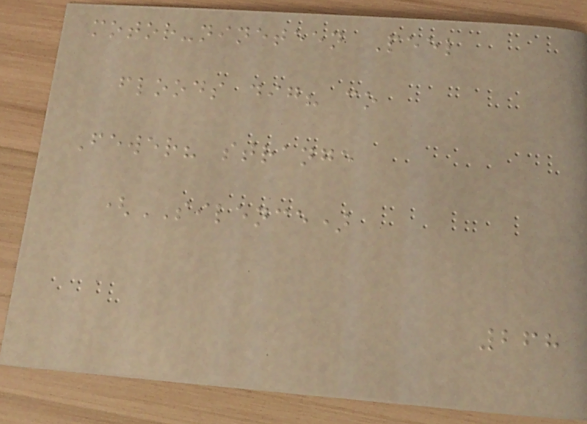motor-nineteen Peel
floods dig? co
Fewer? strange
(SILENCE)
268
